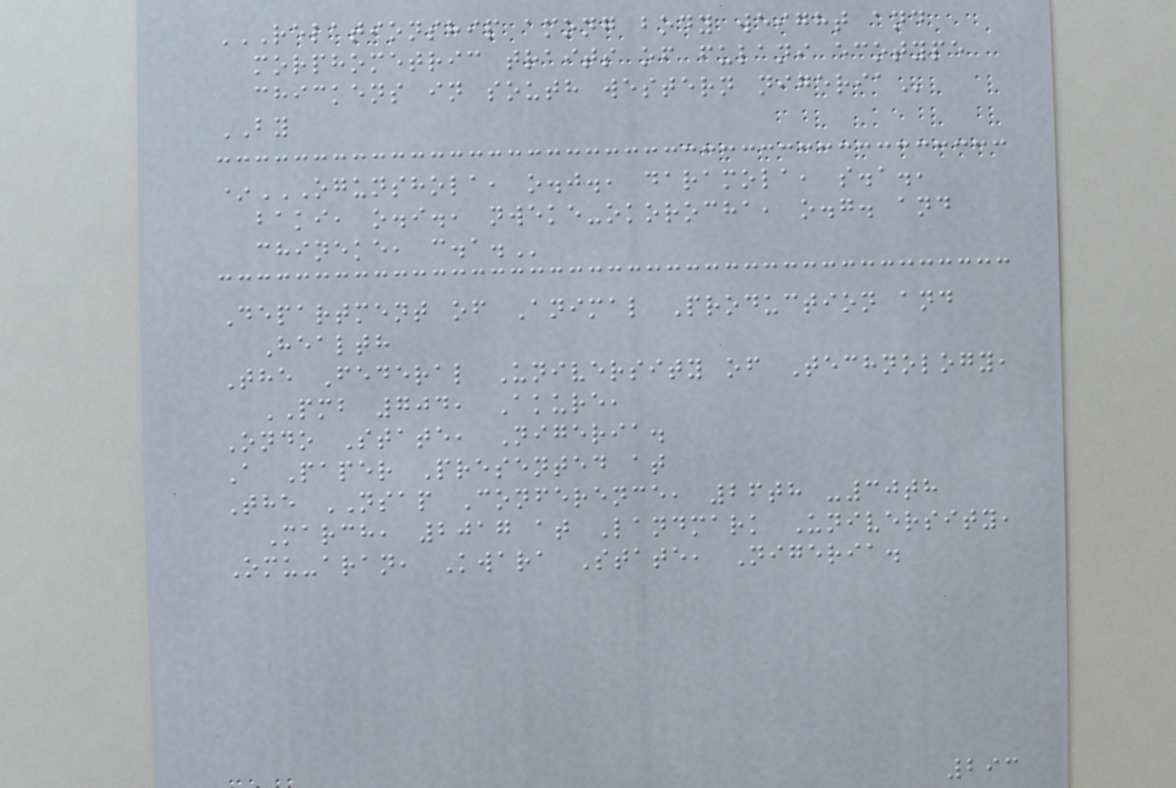RELATIONSHIP AMONG BODY WEIGHT AND
MORPHOMETRIC TRAITS OF FULANI ECOTYPE
CHICKENS IN SOUTH WESTERN NIGERIA
BY
*OGUNSHOLA, O.J., DARAMOLA, S.A.,
BAKI, O.I., NWEKE-OKOROCHA, O.G. AND
CHINEKE, C.A.
Department of Animal Production and
Health
The Federal University of Technology,
PMB 704, Akure,
Ondo State, Nigeria.
A Paper Presented at
The NSAP Conference, 26th -30th
March, 2017 at Landmark University,
Omu-aran, Kwara State, Nigeria.
293
